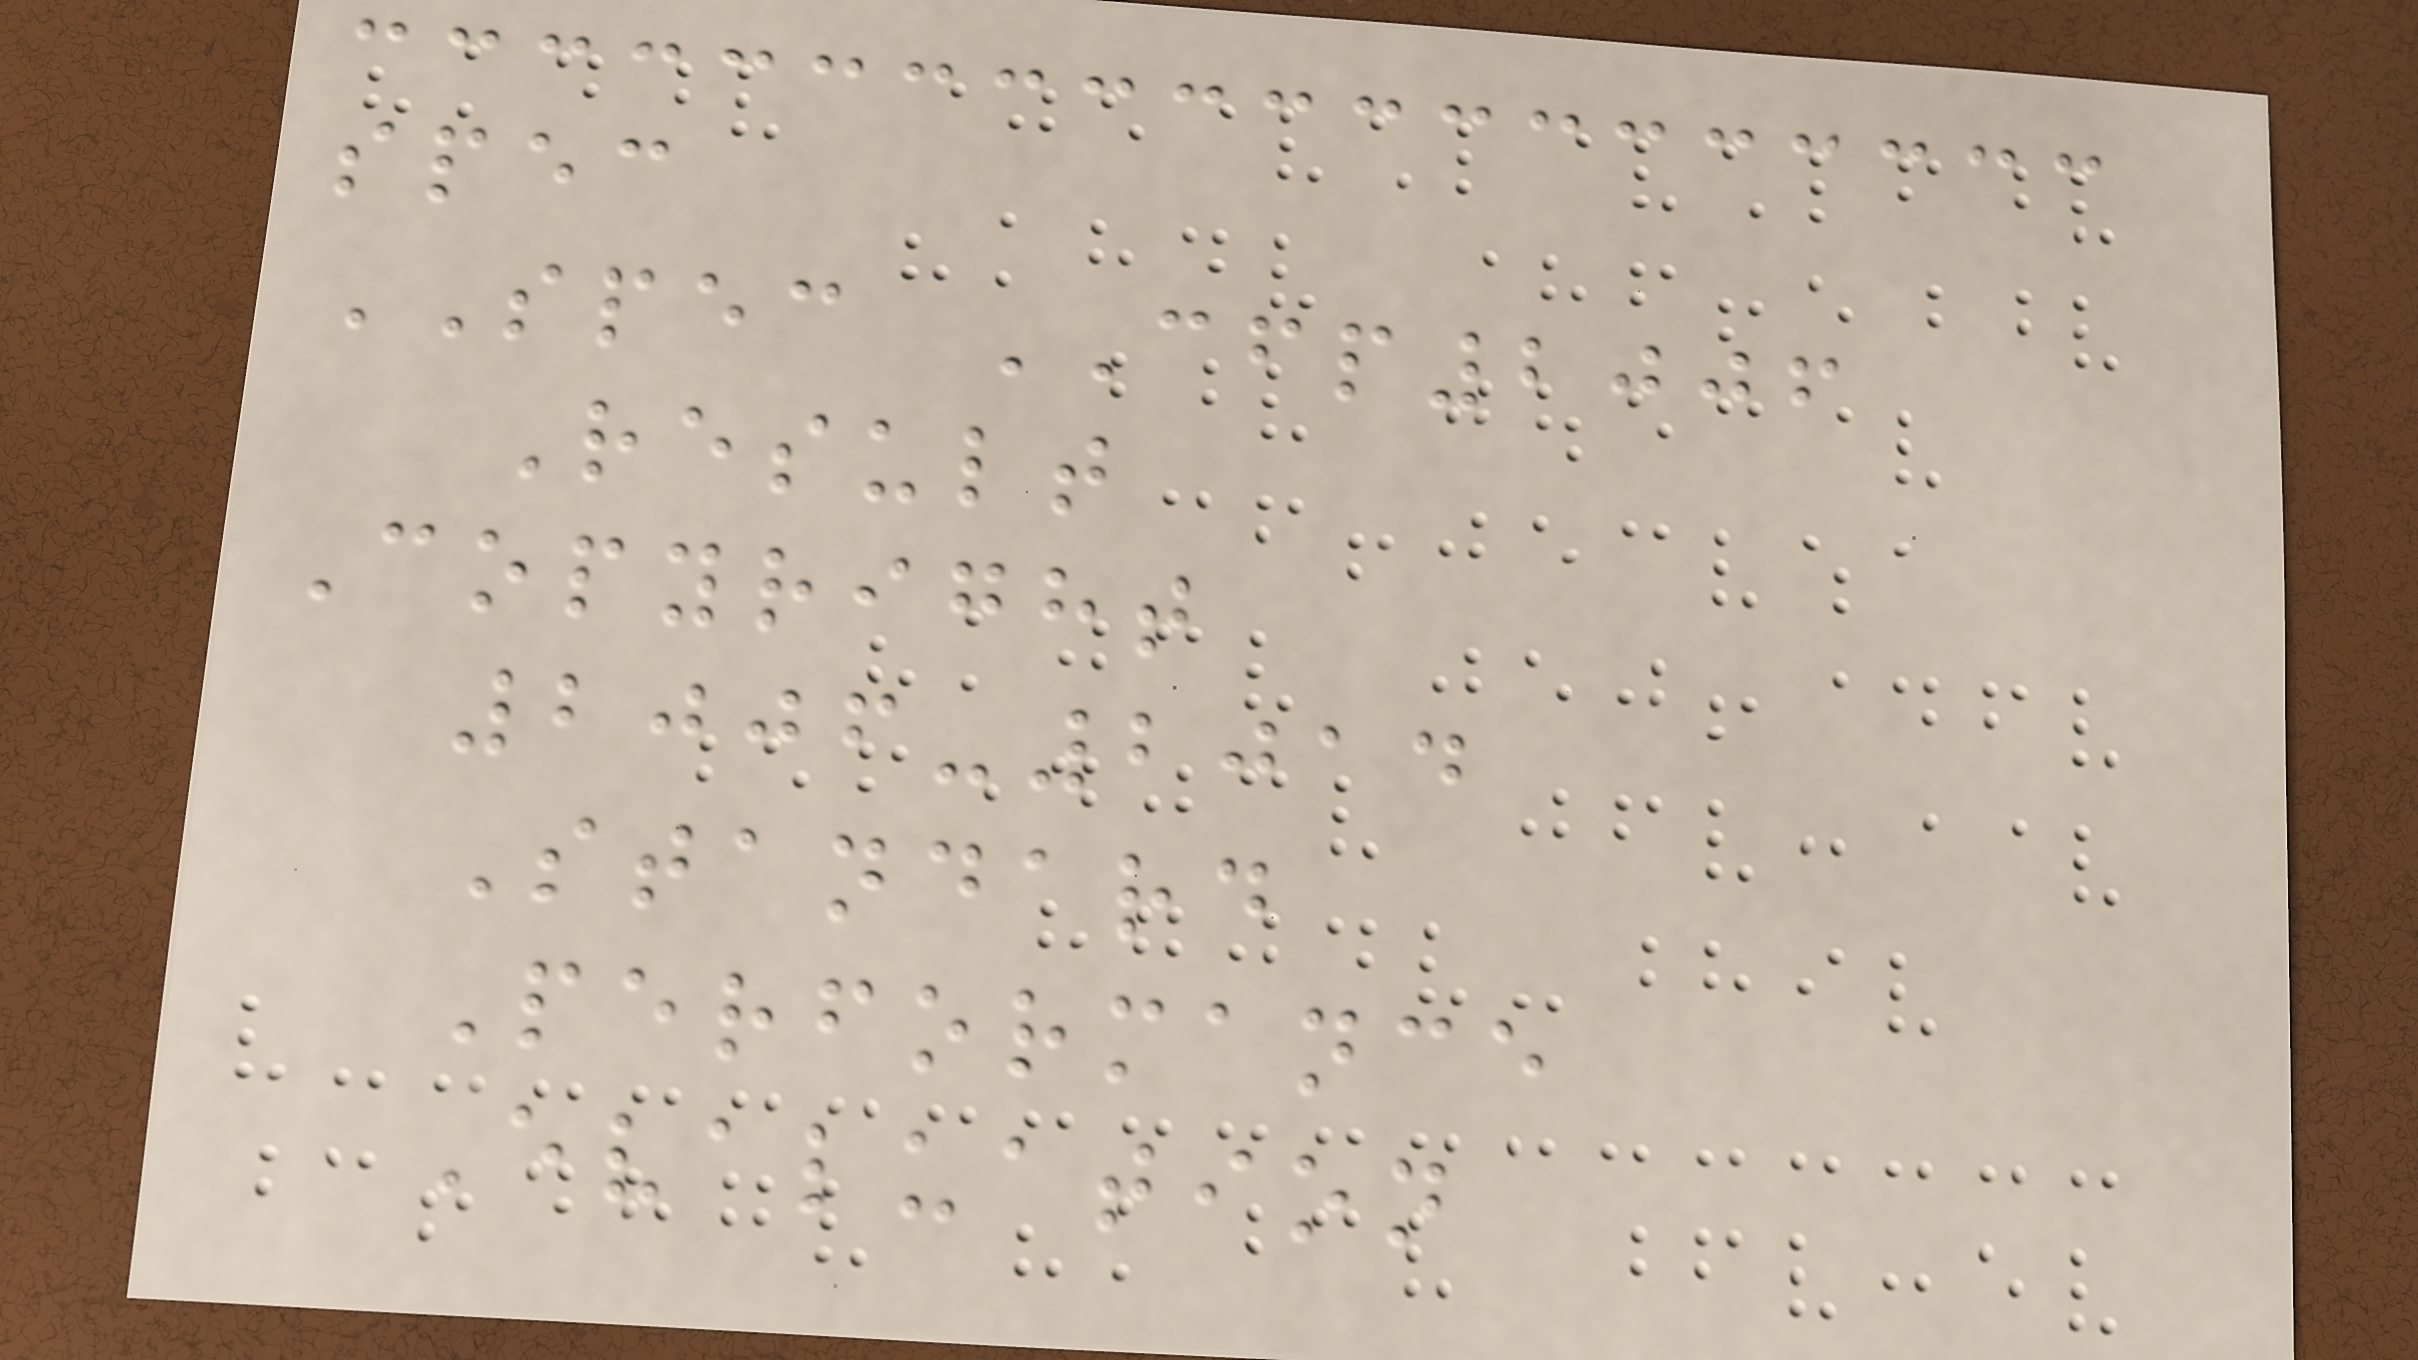spec
SPEC CFP2006
Result
Copyright
2006-2014
Standard
Performance
Evaluation
